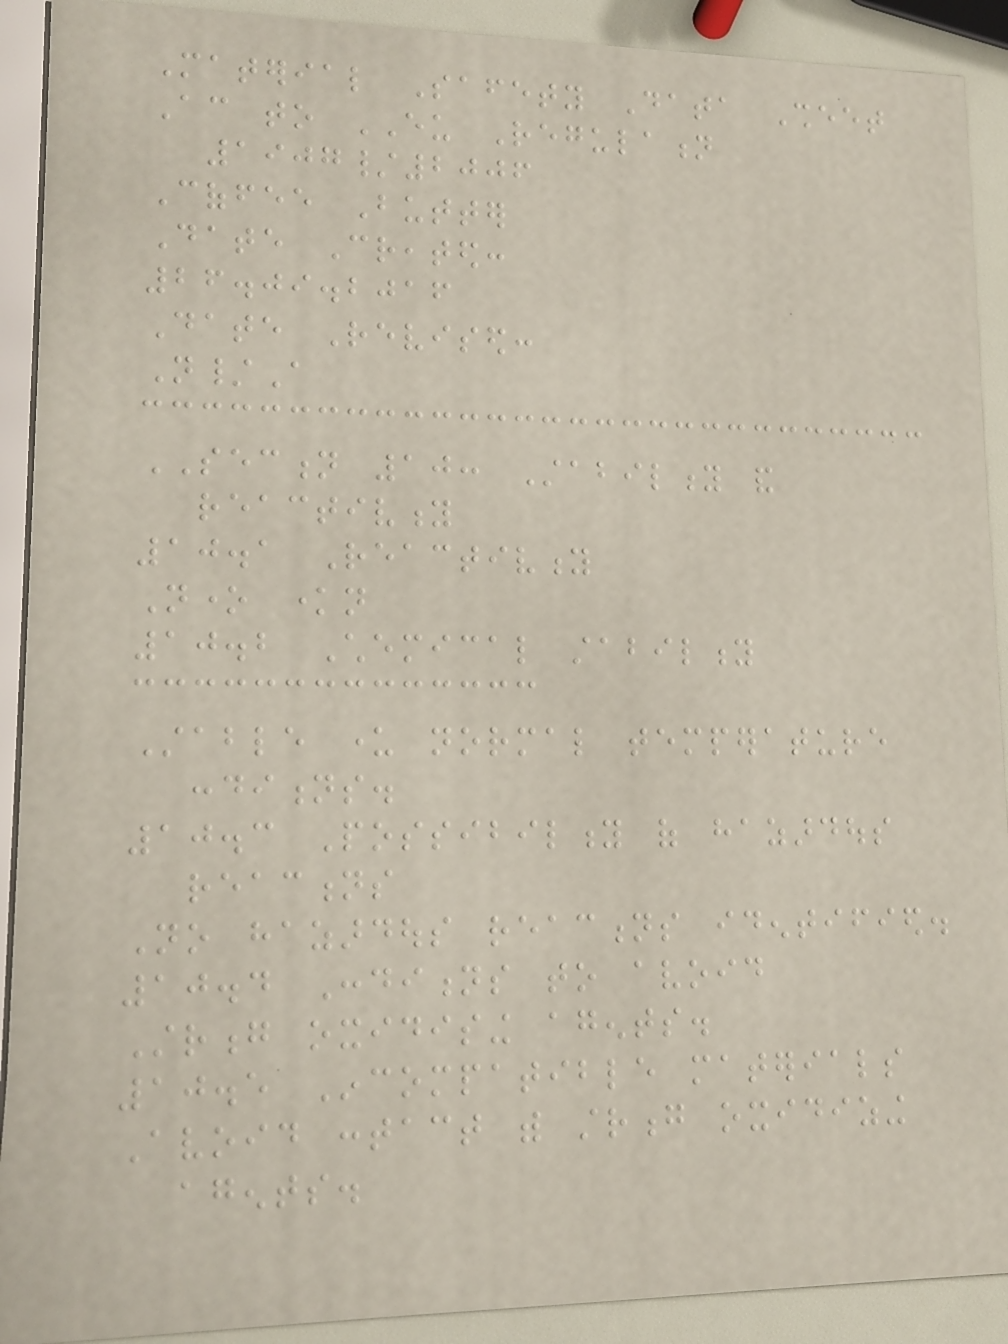Material Safety Data Sheet
According to EU Regulation
1907/2006
Coffee Butter
Date Created:
26.09.2016
Date Revised:
N/A
SECTION 10: Stability and
reactivity
10.1 Reactivity
None known
10.2 Chemical stability
Stable under normal temperature
conditions.
10.3 Possibility of hazardous
reactions
No hazardous reactions identified.
10.4 Conditions to avoid
Strong oxidising agents.
10.5 Incompatible materials
Avoid contact with strong oxidizing
agents.
